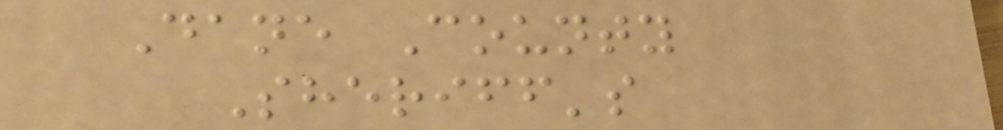Dane County
Sheriff's
